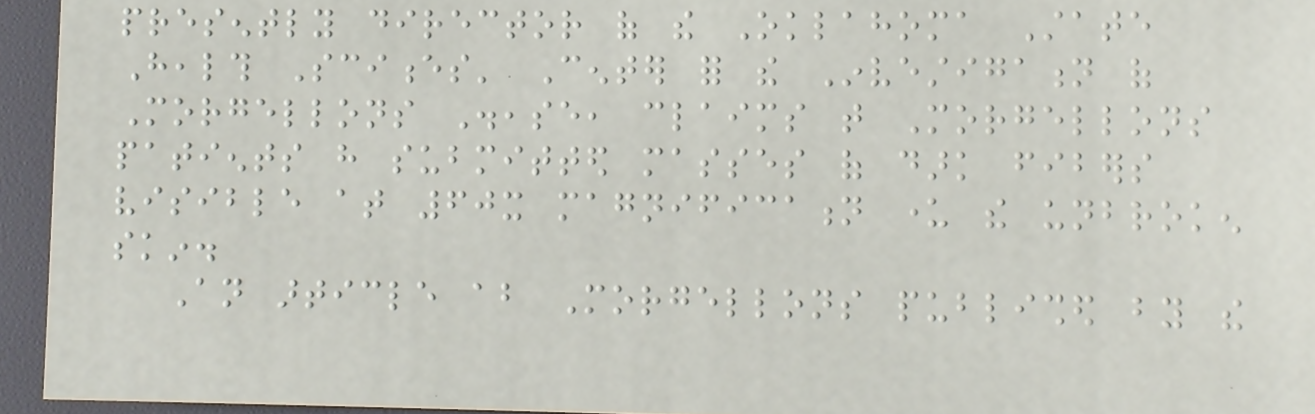presently director of the Oklahoma State
Health Sciences' Center for the Investigation of
Morgellons Disease, claims that Morgellons
patients have submitted masses of dark fibers
visible at 60x magnification under the unbroken
skin.
An article about Morgellons published by the
